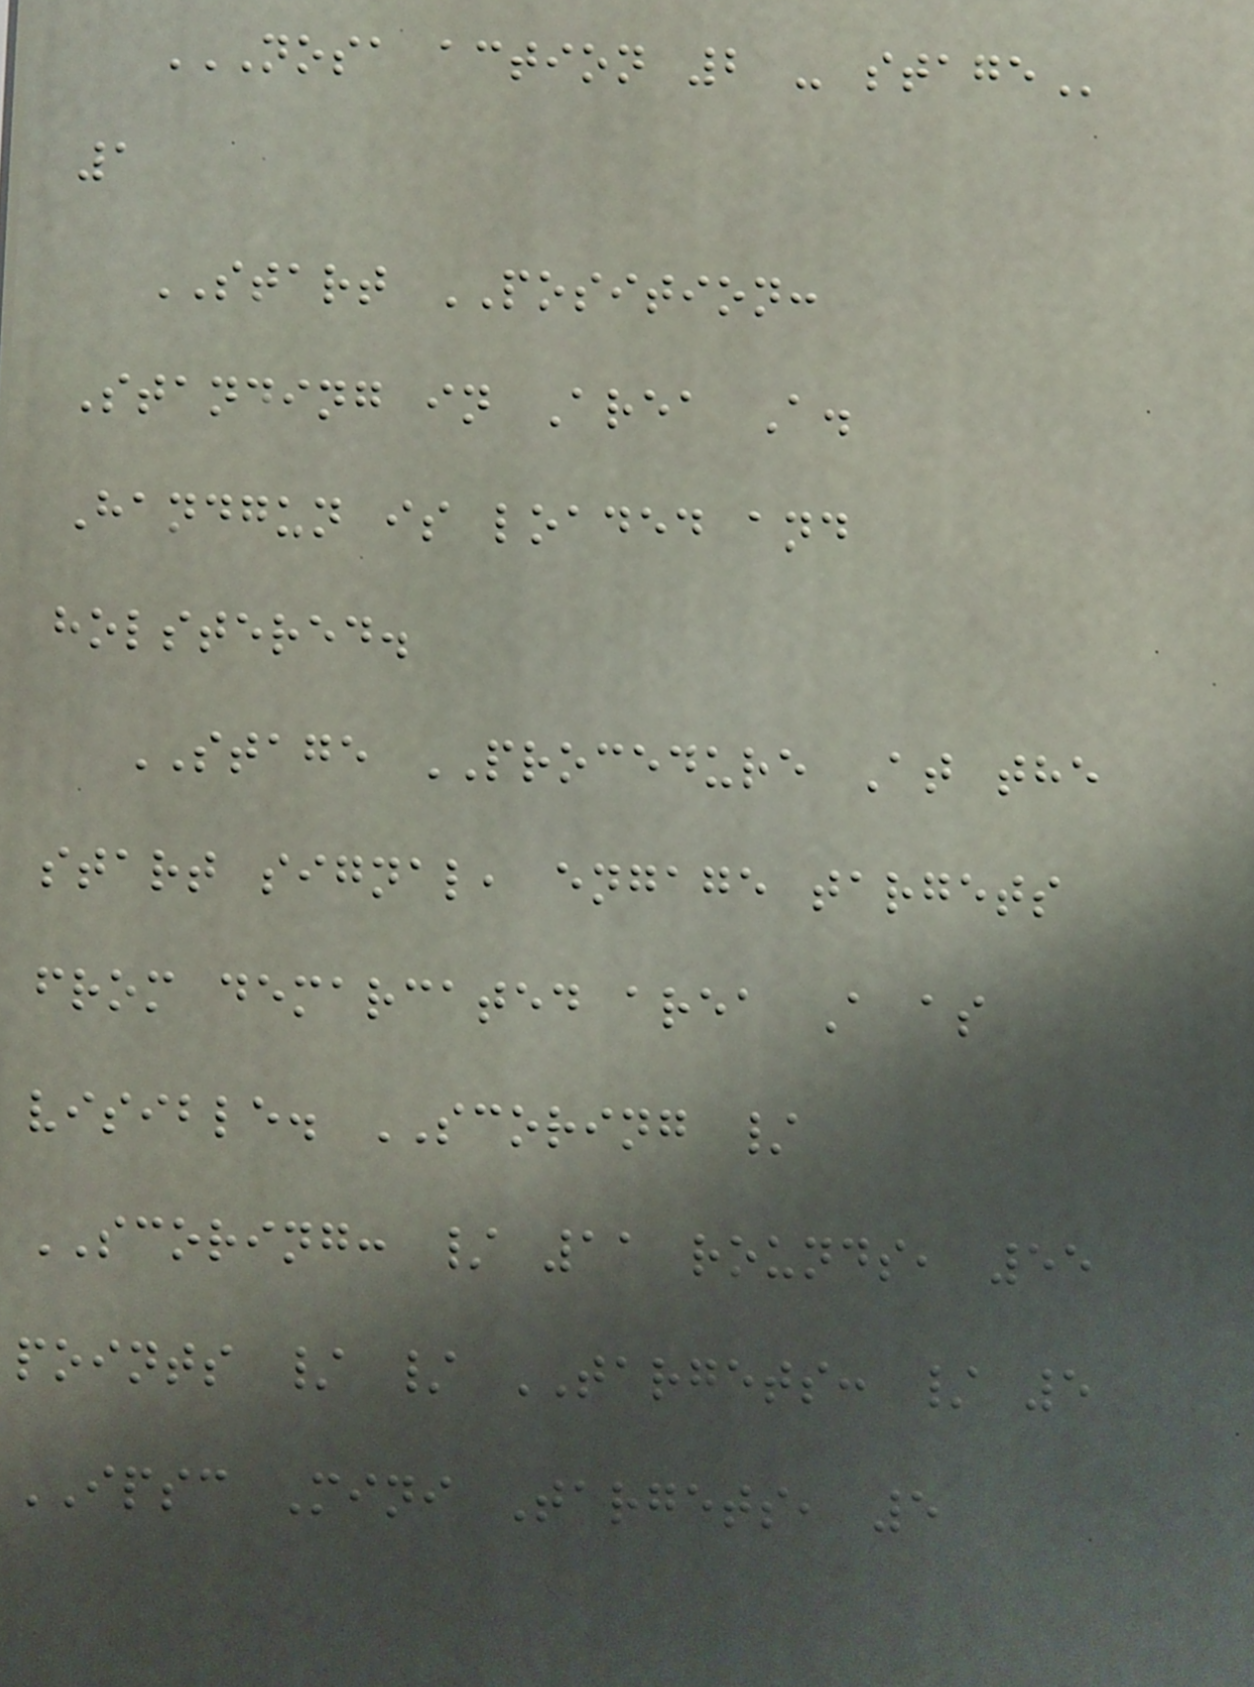NOSA ACTION 2 - STAGE
1
START POSITION:
Standing in Area A.
Handgun is loaded and
holstered.
STAGE PROCEDURE At the
start signal, engage targets
from demarcated area A as
visible. SCORING /
SCORING: / 11 rounds, 55
points / / TARGETS: / 5
IPSC Mini Targets, 5
